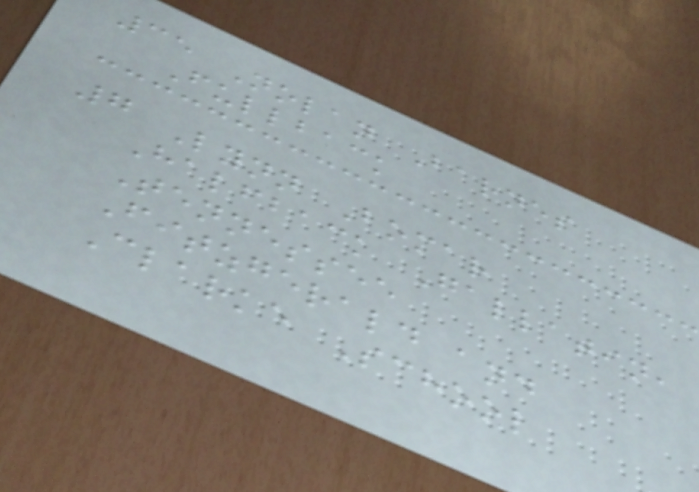35 Nolan Barnes
Fullback
7 Lynn Bomar
Halfback Gallatin,
Tennessee
Fitzgerald and
Clarke School
